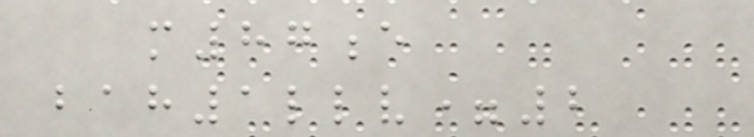m87e
bah1llv=2
